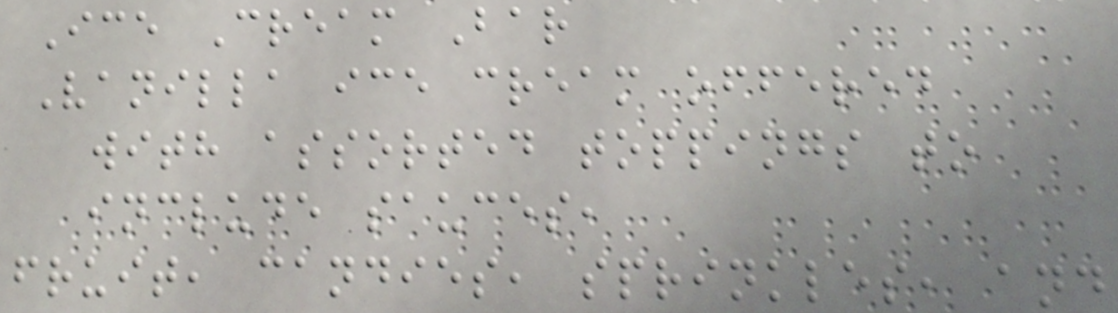Ice Cream Bar
Vanilla ice cream offered
with assorted toppings to
include sauces,
fruit, candies, sprinkles, and
